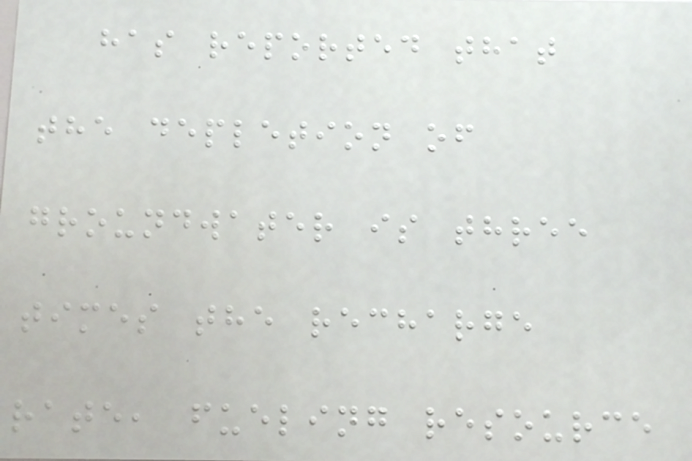has reported that
the depletion of
groundwater is three
times the recharge
rate, fueling resource
